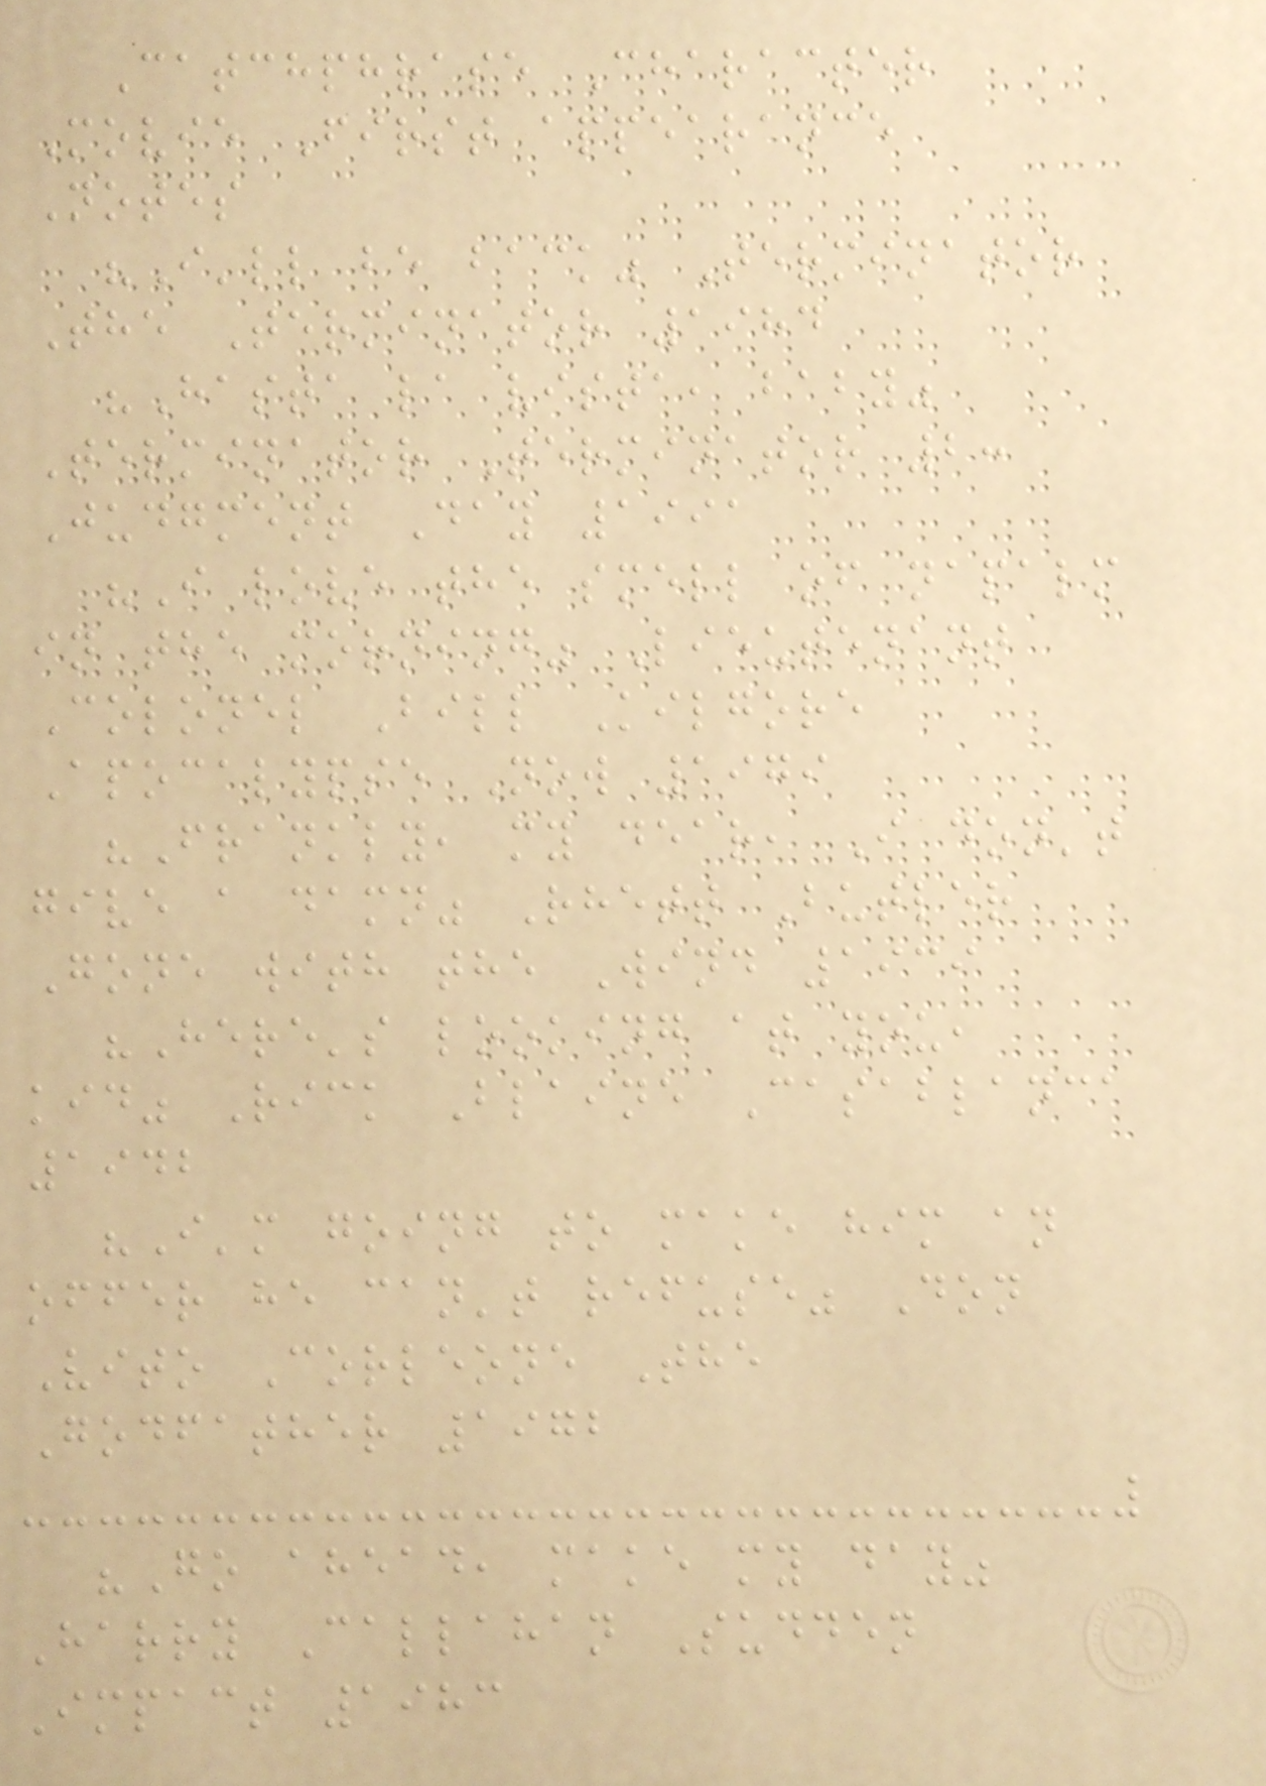Catchphrase Character
Movie First appearance
Notes
"I'll be back" Terminator
The Terminator 1984
"Hasta la vista, baby"
Terminator Terminator 2:
Judgment Day 1991
"I love the smell of napalm
in the morning" Lieutenant
Colonel Bill Kilgore
Apocalypse Now 1979
"Frankly, my dear, I don't
give a damn" Rhett Butler
Gone with the Wind 1939
"Here's looking at you,
kid" Rick Blaine Casablanca
1942
"I'm going to make him an
offer he can't refuse" Don
Vito Corleone The
Godfather 1972
"Go ahead, make my day"
Harry Callahan Sudden
Impact 1983
